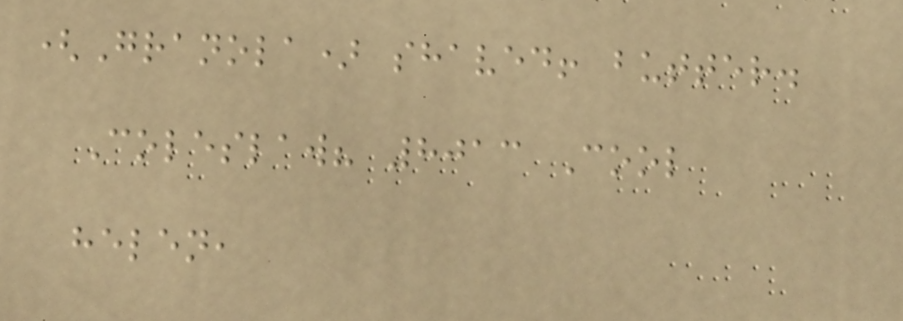(Granola) shaved! butter.
Coleslaw? 8013 Cool
helen,
